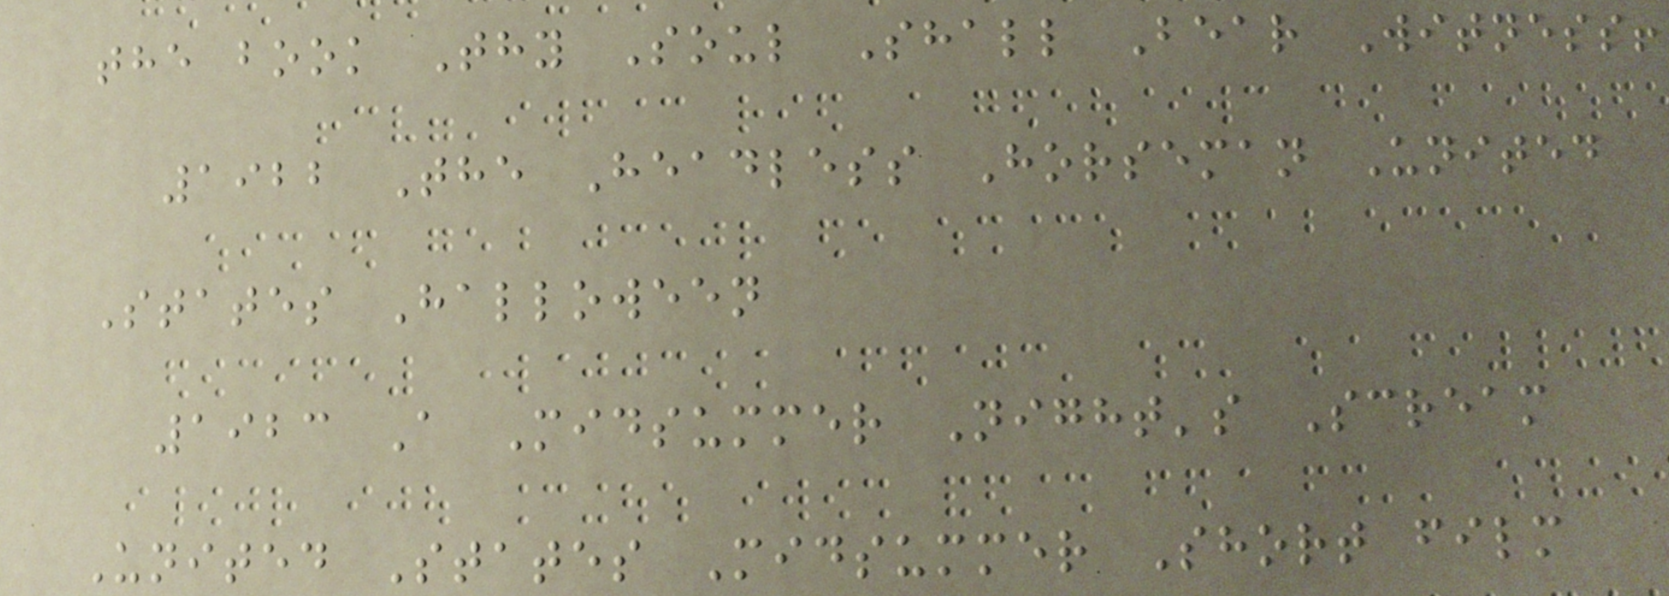the book Thy Soul Shall Bear Witness!
1922 The Headless Horseman United
States Halloween
1923 A Midsummer Night's Scream
United States Midsummer Short film
